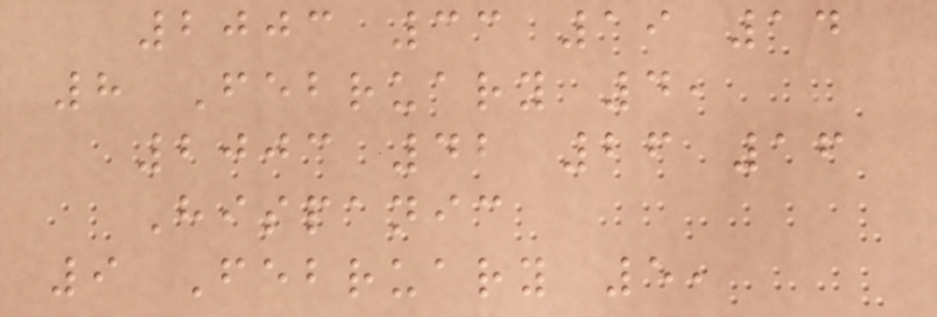2003 33 19 14
8 February 4,
2003 42 26 16
Hispanic
9 February 5,
